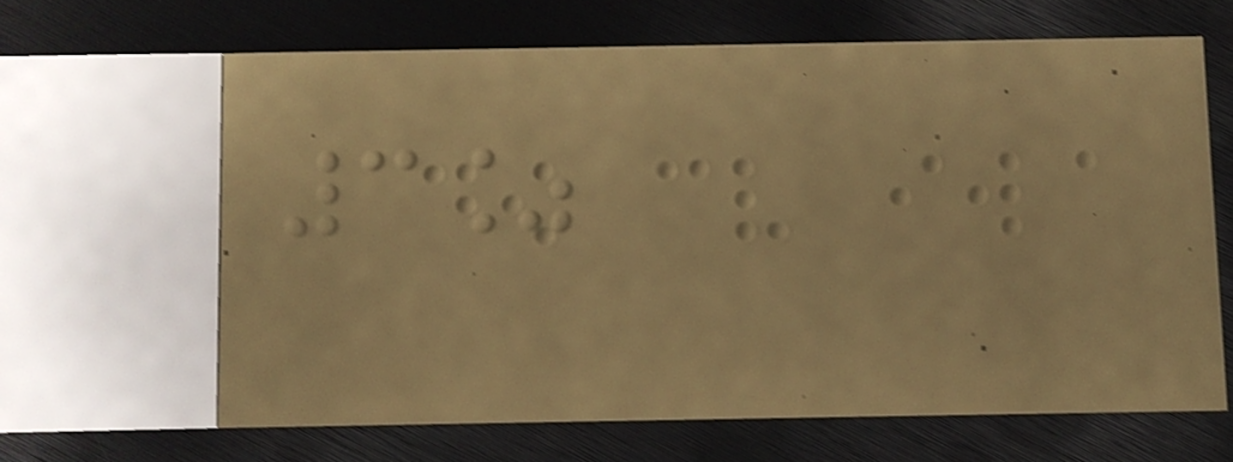3%
